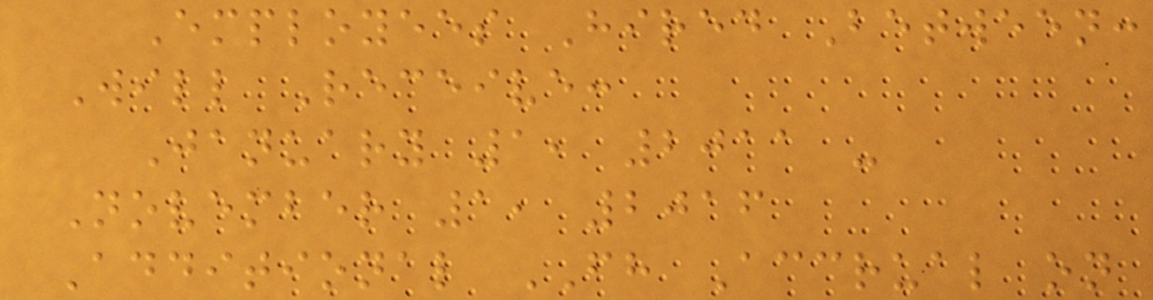Employees Hired Between:
Will Receive:
January 1, 2011 -
November 1, 2016
Additional FH Accrual on
